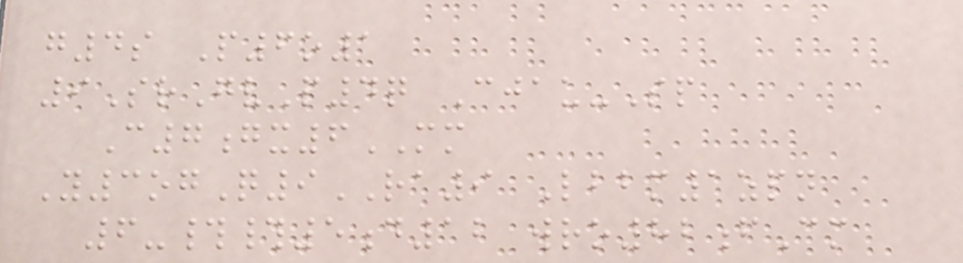g4s P6o1
9SrGvP4q Cjau-Sp
C7gx6MM
Y3ogQ9RA9 Lbbm1zpn
6-##5d12 wro82fCm
